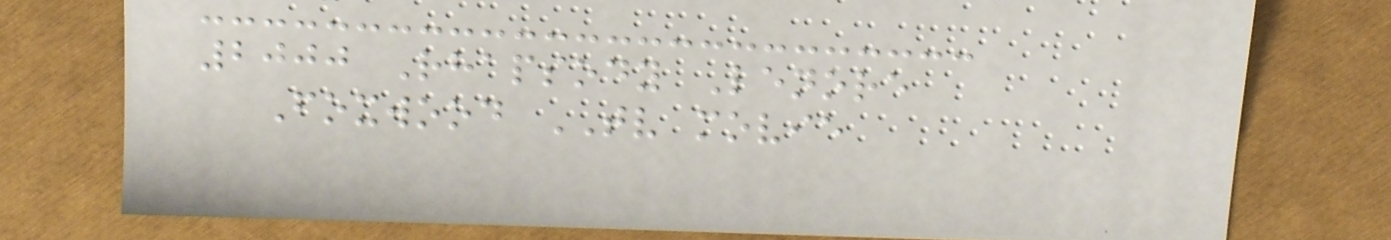2000 Rhapsody Lenore
Foxwood TV movie
